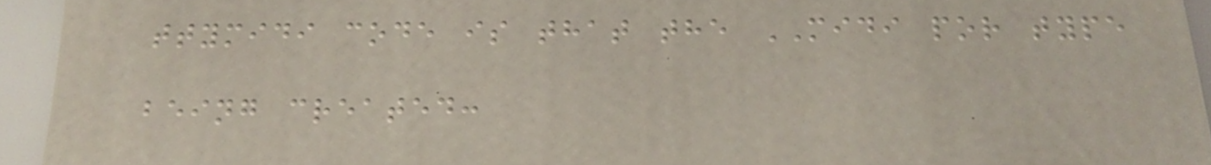ttymidi code is that the MIDI por type
being created:
